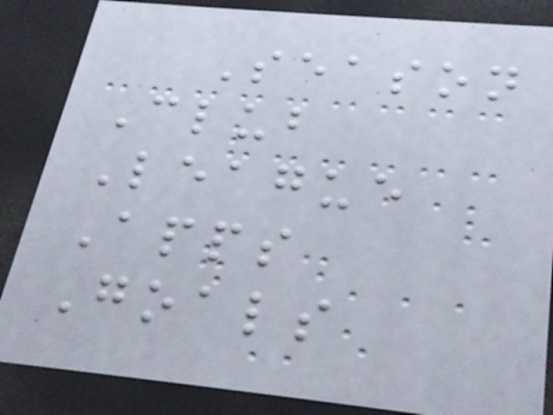Season
Club
League
Apps
Goals
